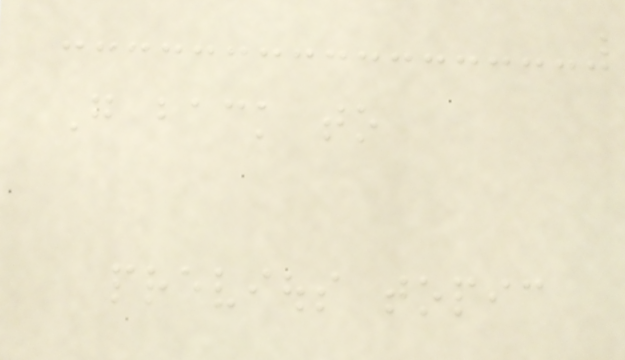Go back to
previous topic
